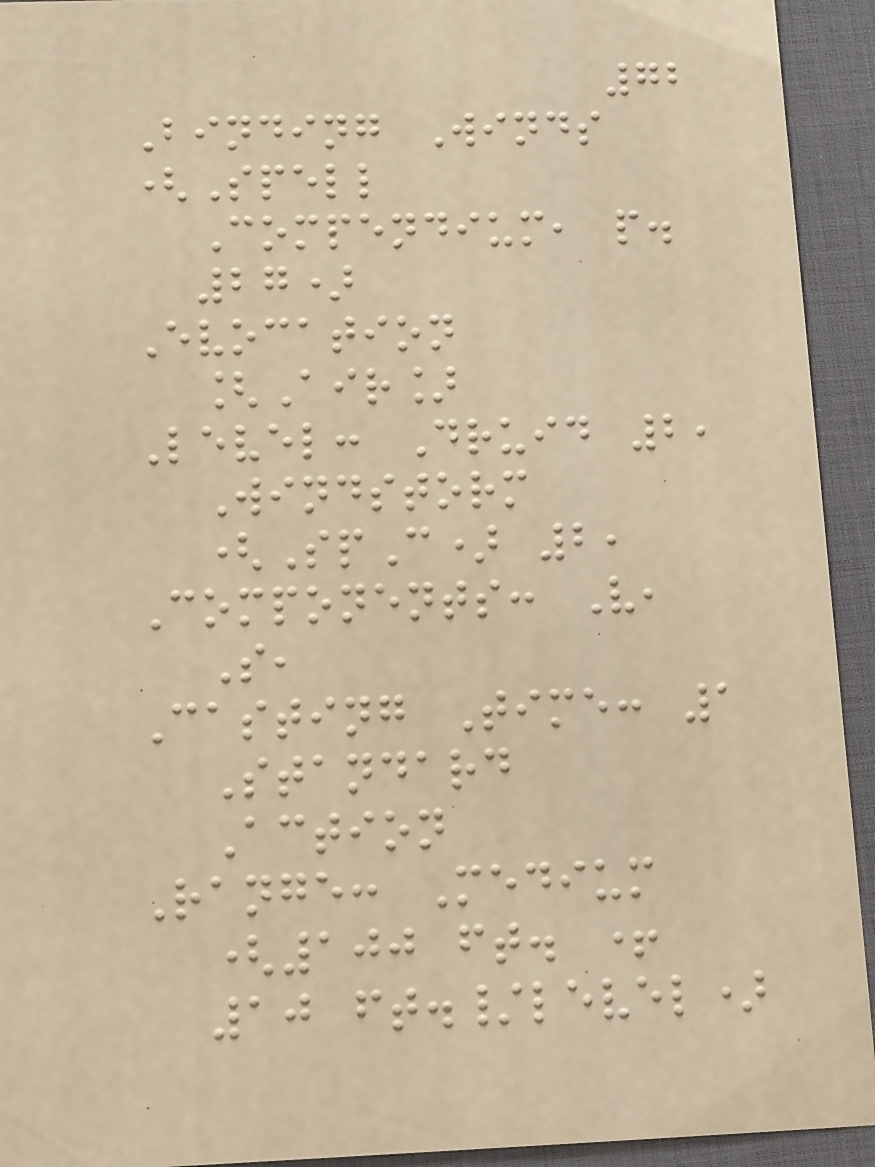72
Binding Winds
(Spell
Compendium, p.
27)
Evocation
[Air]
Level: Druid 2,
Windstorm
(SpC) 2,
Components: V,
S,
Casting Time: 1
Standard
Action
Range: Medium
(100 ft. +
10 ft./level)
